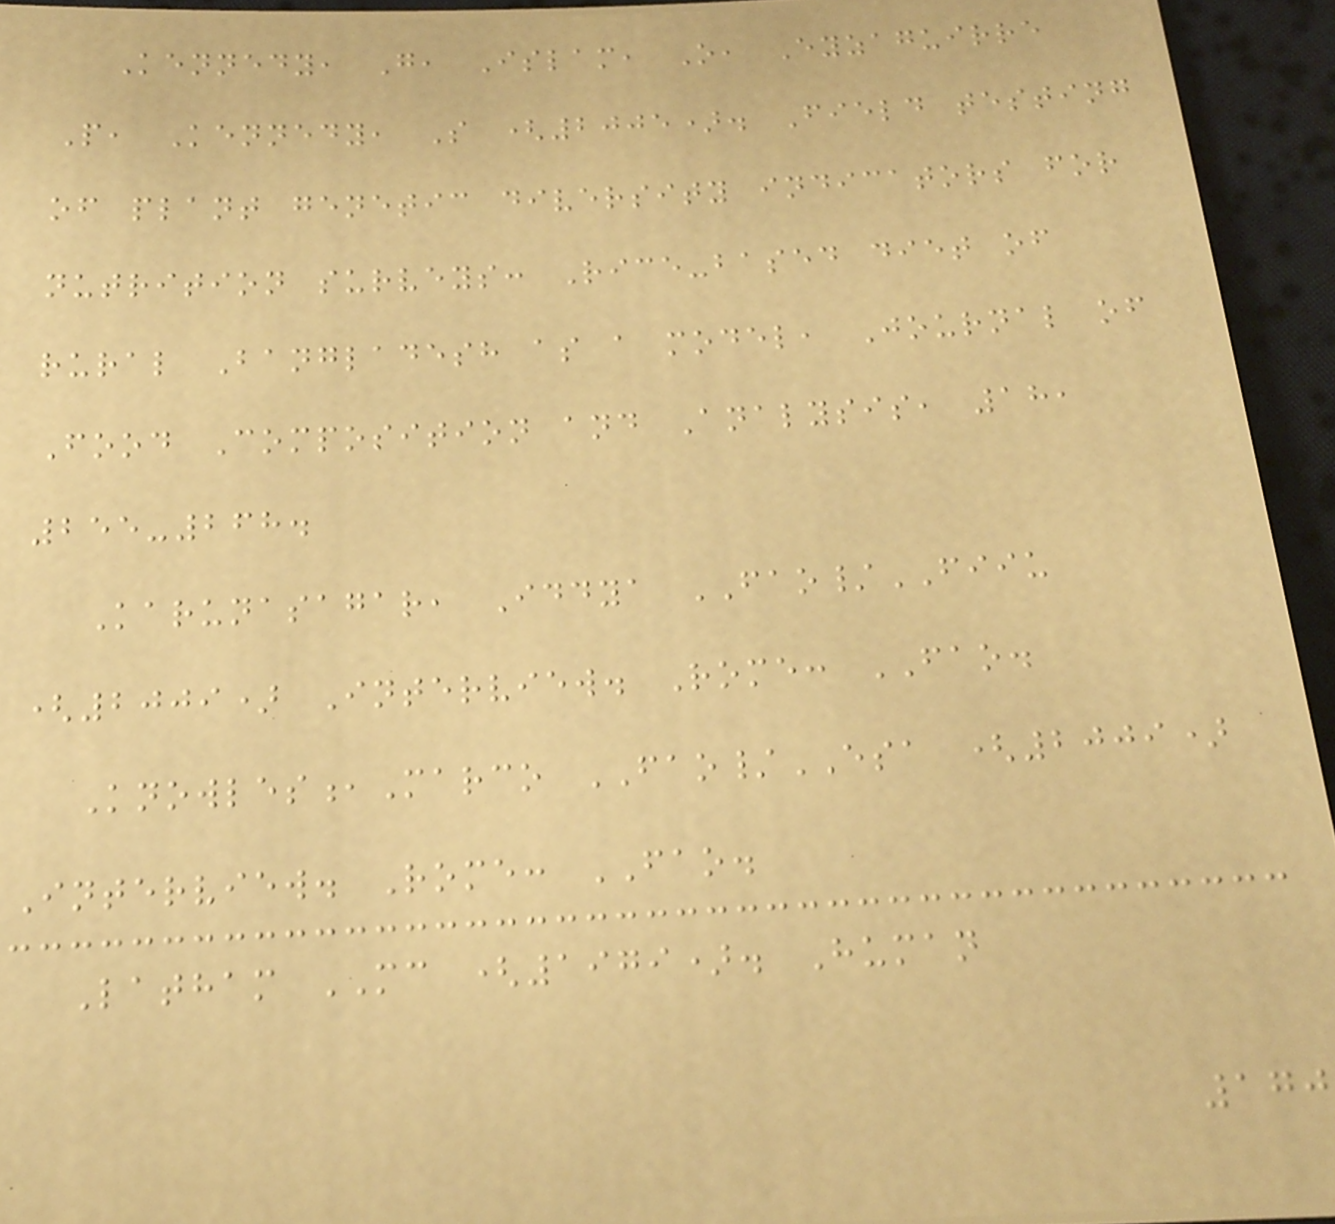Kennedy, G, Islam, O, Eyzaguirre
P, Kennedy, S (2005). Field testing
of plant genetic diversity indicators for
nutrition surveys: Rice-based diet of
rural Bangladesh as a model, Journal of
Food Composition and Analysis, 18,
255-268.
Karunasagar, Iddya FAO/FIIU
(2009) Interview. Rome: FAO.
Knowles,Marco FAO/ESA (2009)
Interview. Rome: FAO.
Latham MC (1979). Human
170
